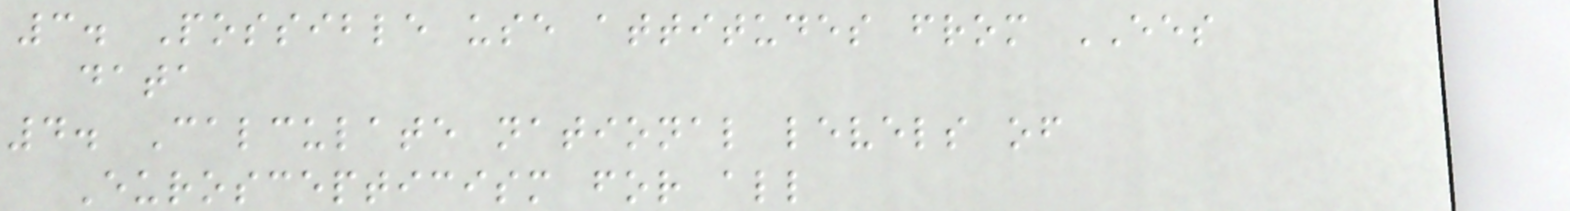3. Possible use attitudes from EES
data
4. Calculate national levels of
Euroscepticism for all
